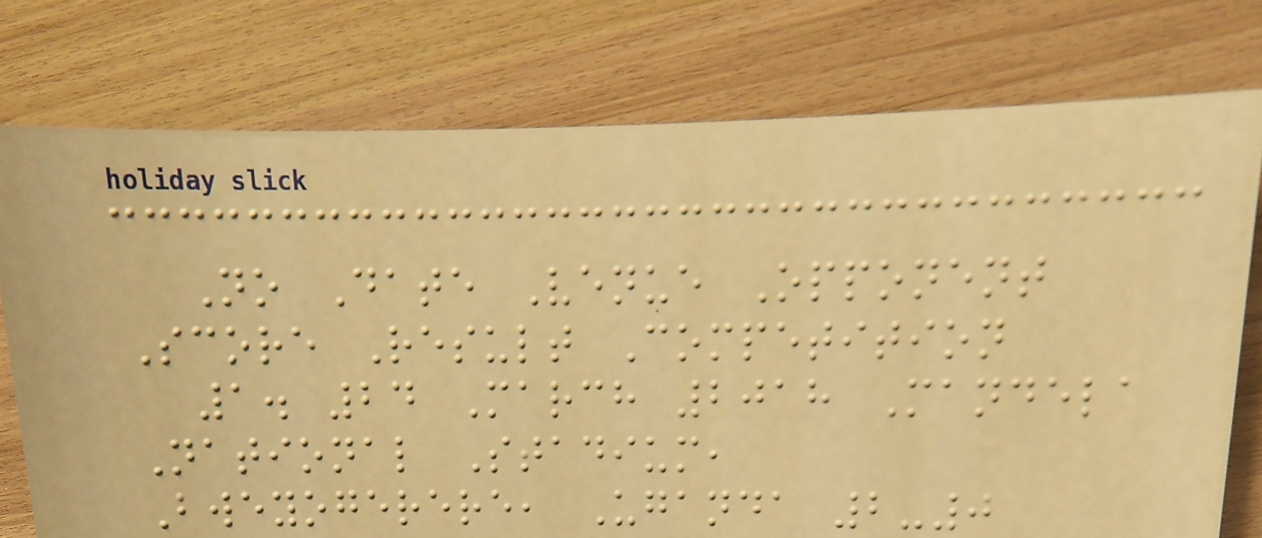No Date Venue Opponent
Score Result Competition
1. 24 March 2018 Mandela
National Stadium,
Bweyogerere, Uganda 2-0
